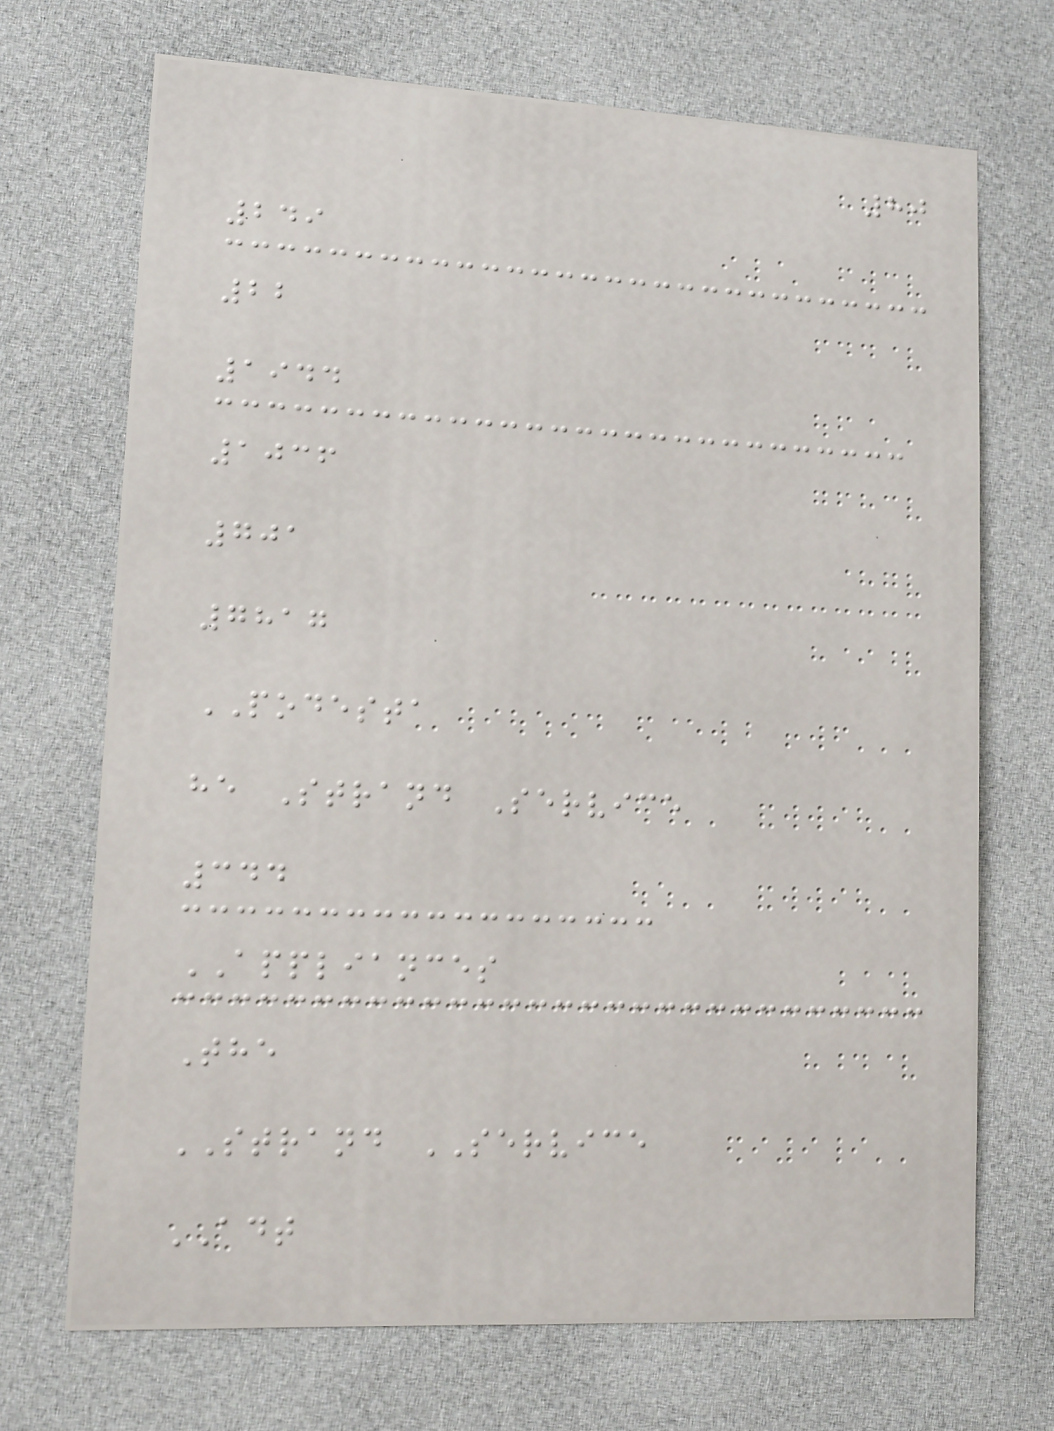80
249
22
1944
1036
701
7817
PODESTA
he Strand Service
344
APPLIANCES
The
STRAND SERVICE
ADT
